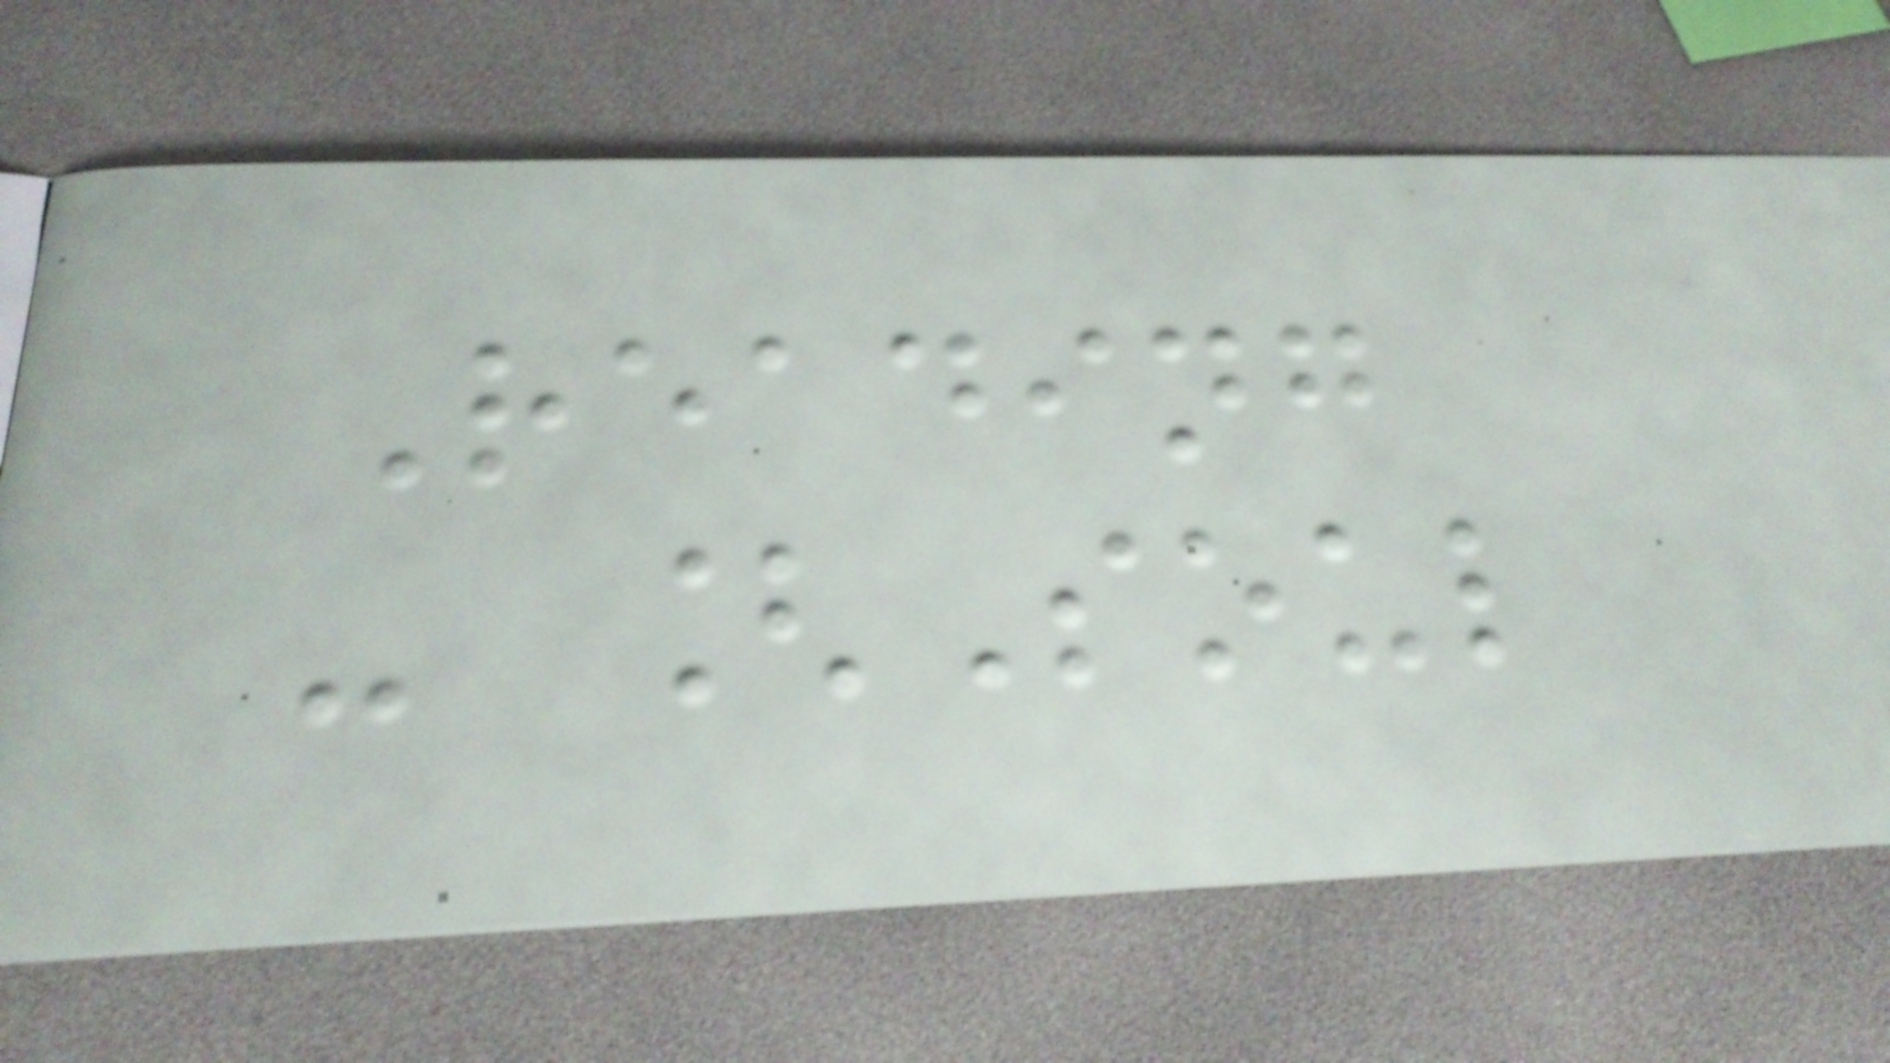Reading
- [Soul
